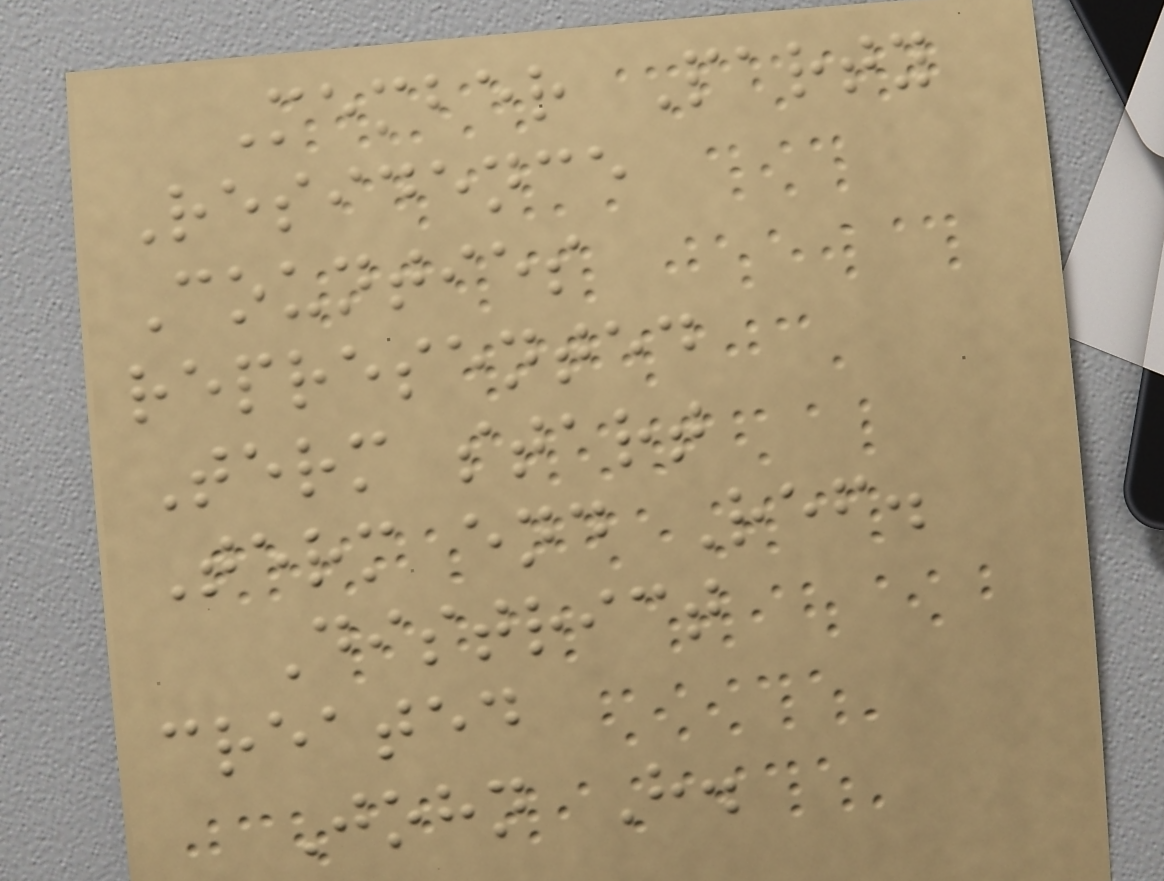Member Party
Residence
Counties
represented
Term start
Term end Ref.
District
created
John H.
